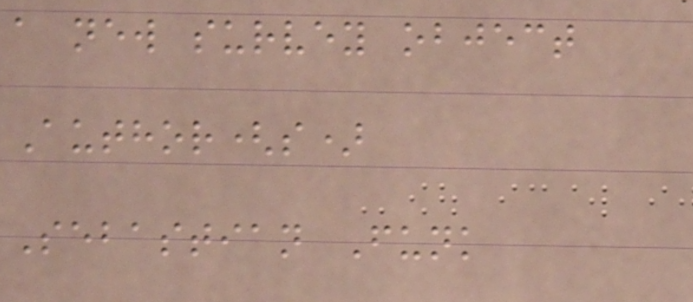a new survey object
Author(s)
Sebastian Funk
